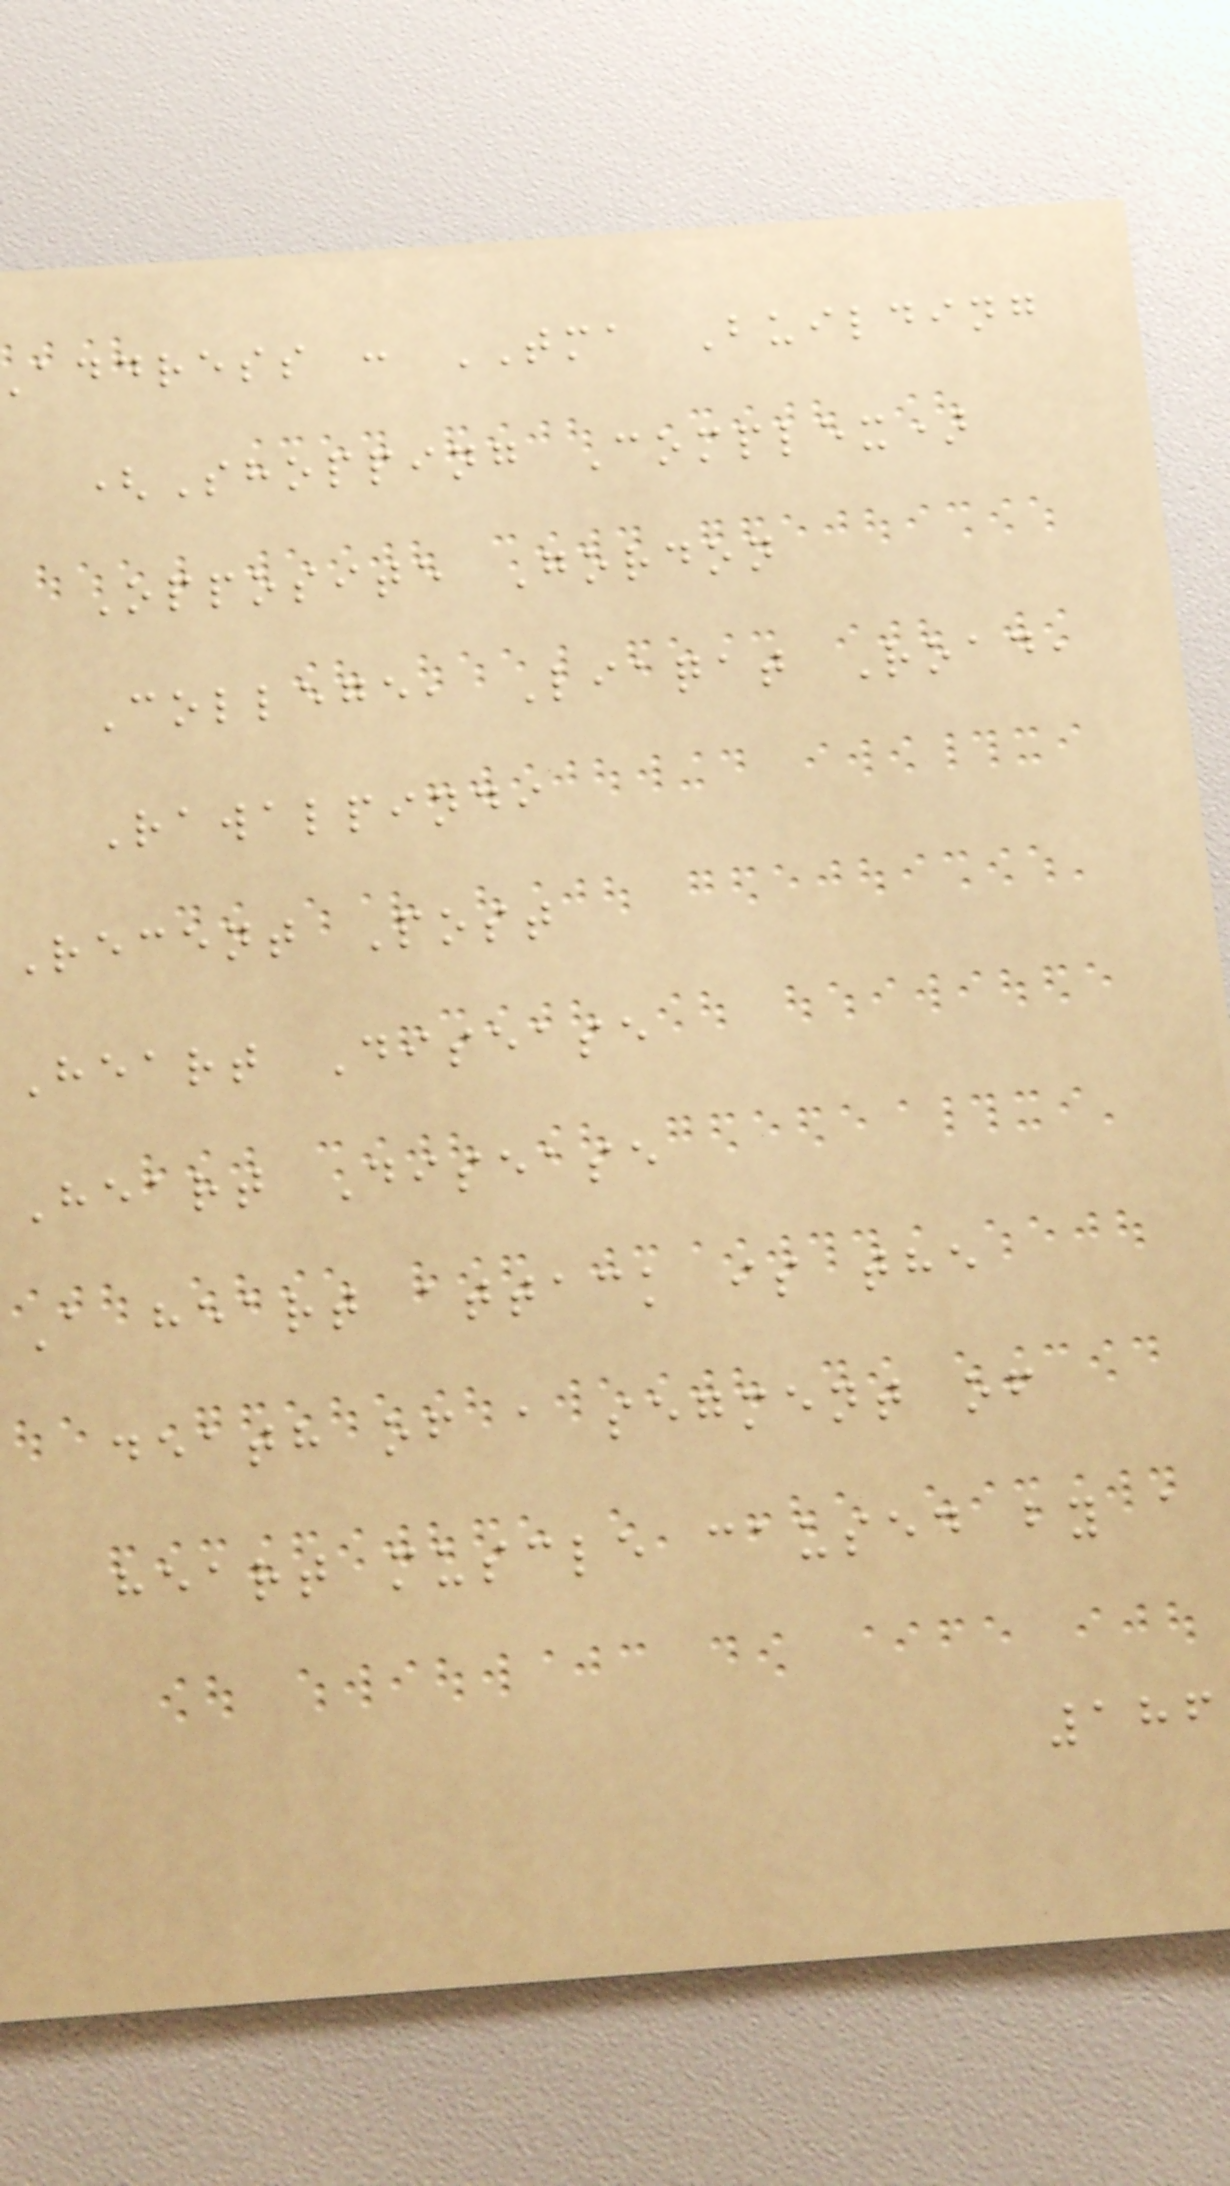address : TMA Building
(Shopping Complex)
Opposite Gordon
College, Liaqat Road,
Rawalpindi
Recent Post
Heart Disease
Heart Disease
A heart attack is the
death of a segment of
heart muscle caused by a
186
